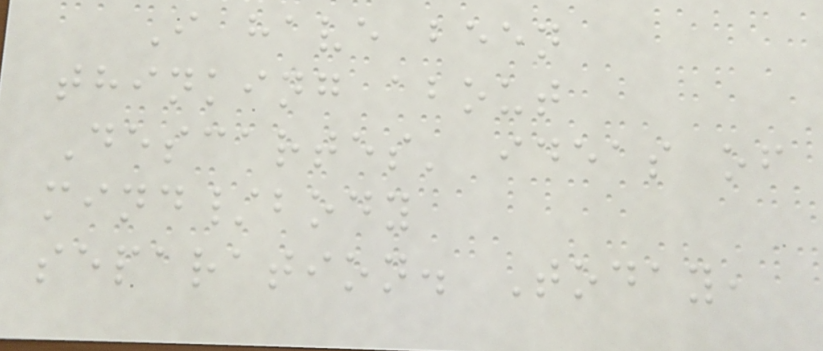I have been
thinking about
Descartes' ideas of
mind/body
separation. Today,
